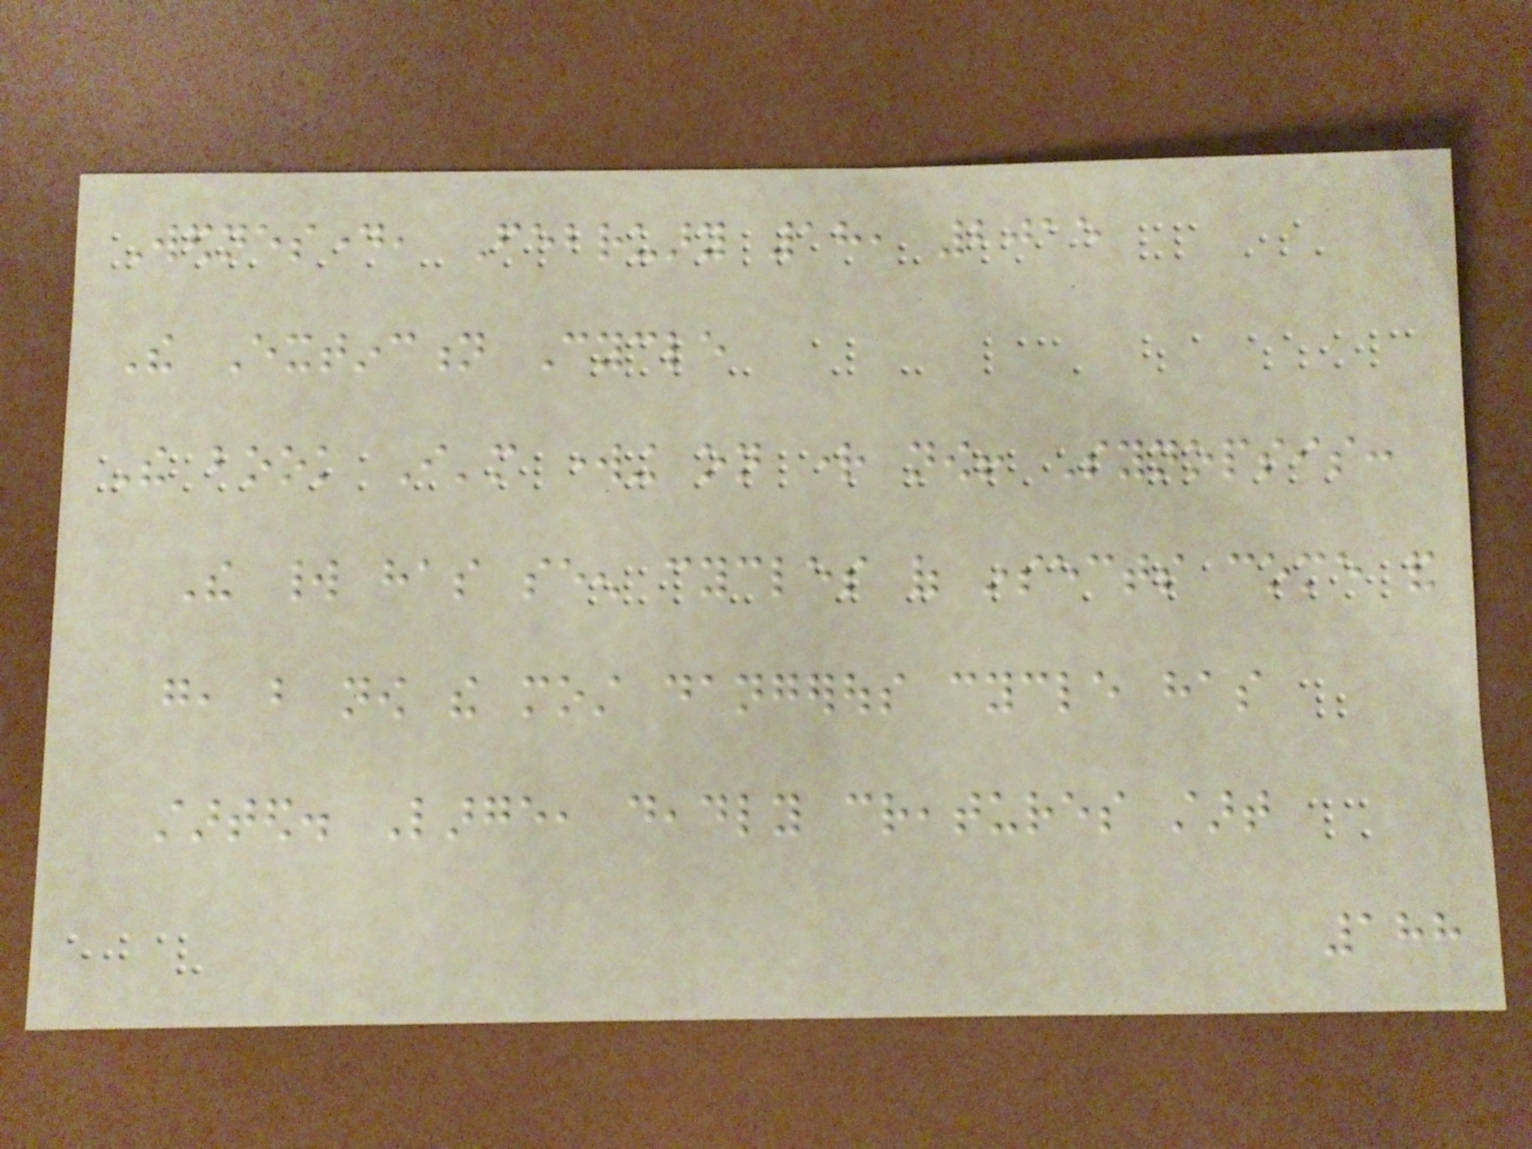Wednesday, February 18, 2015
The Extinction Cycle
The book I'm working on right now! Synopsis:
The world has seen cycles of insects come and
go, but now the most dangerous cycle has
started. Large, deadly creatures start
188
